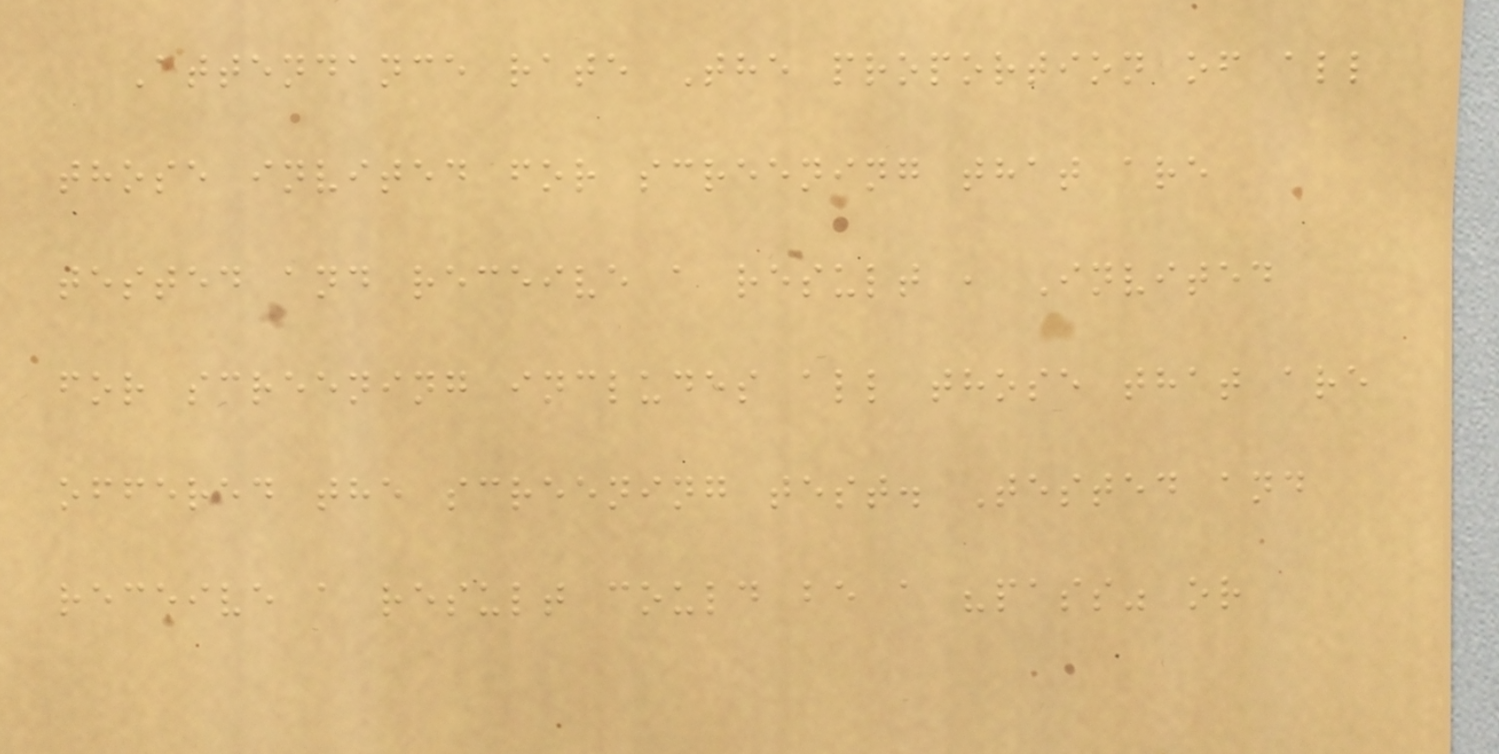Attendance rate The proportion of all
those invited for screening that are
tested and receive a result , Invited
for screening includes all those that are
offered the screening test. Tested and
receive a result could be a "pass" or
